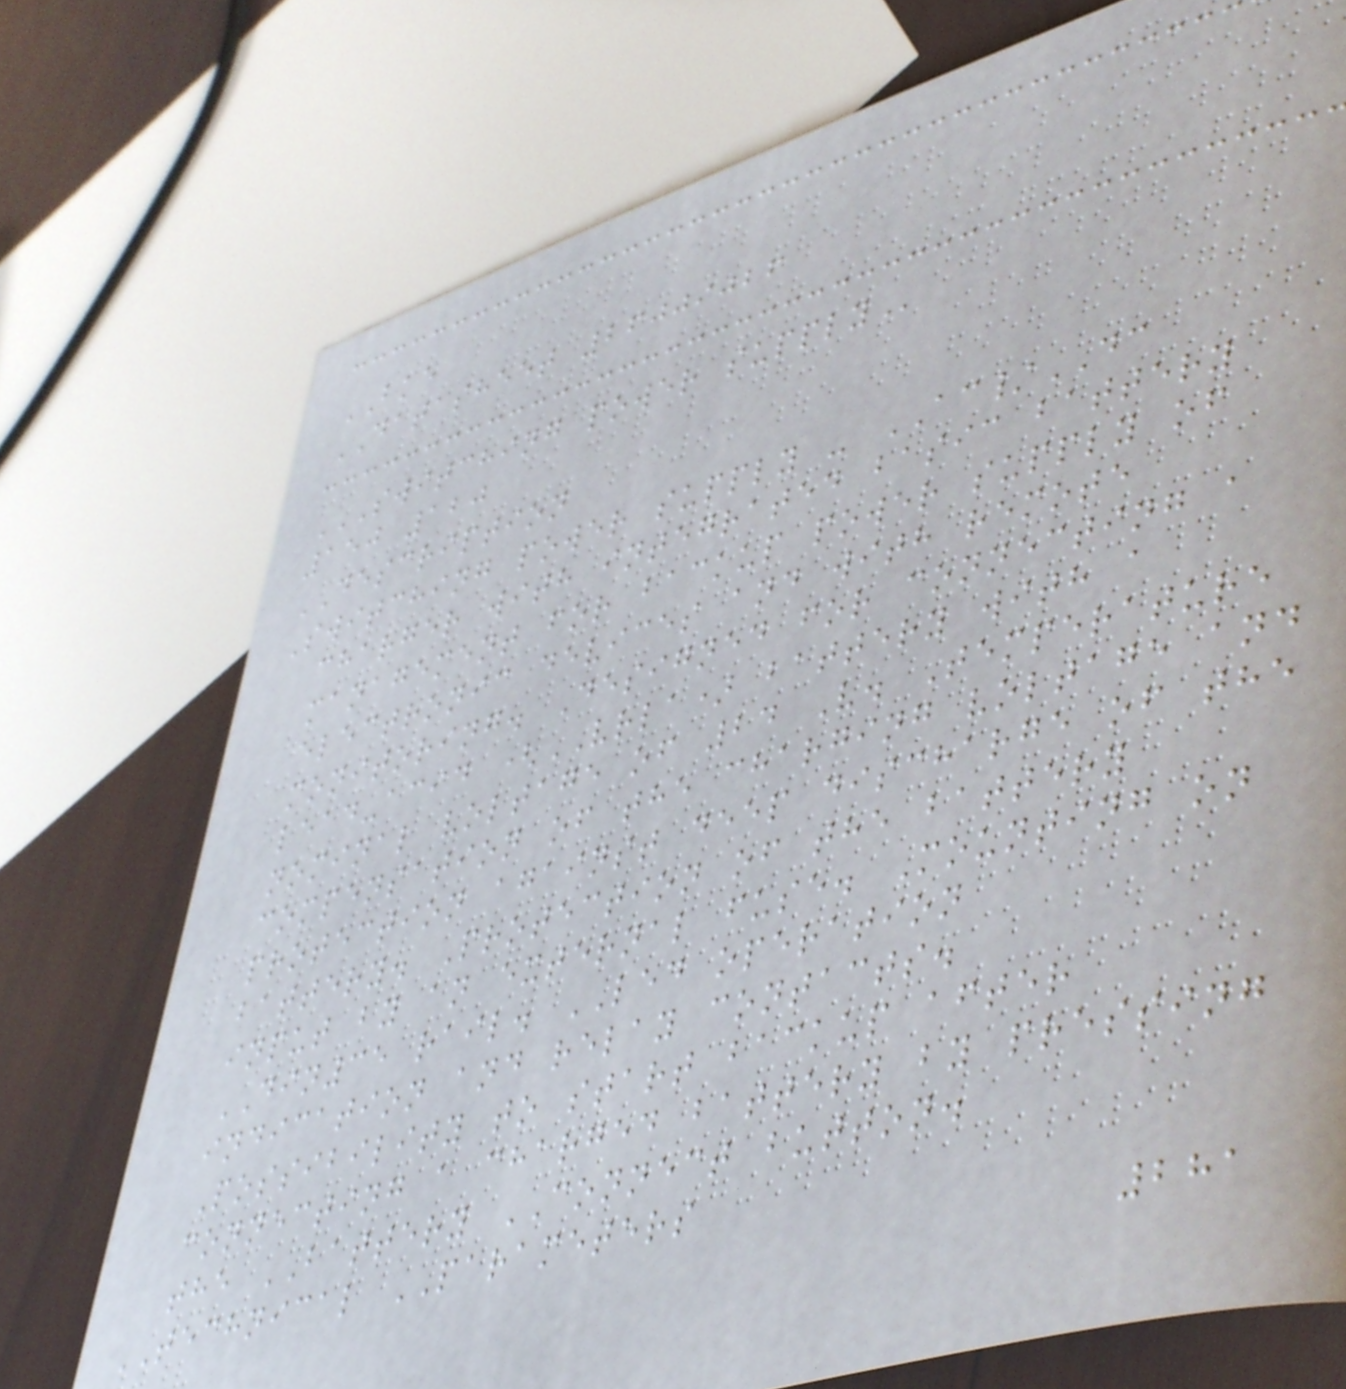BKE
DATASHEET 26009026
SWITCHING POWER SUPPLY
150 120
DESCRIPTION
Switching power supply - AC/DC
charger with integrated basic battery
management for backup power supply of
electronic devices and with remote
monitoring. Designed for connecting a
lead-acid (VRLA) battery with a
nominal voltage of 24 V. Temperature
compensation of the charging voltage and
protection against deep discharge of the
battery. Protection of the battery
input by an external fuse. Mounting on
DIN35 rail. LED operation
indication and relay contacts.
Possibility to start backup after
connecting a charged battery by pressing
the BATTERY CONNECT button.
TECHNICAL PARAMETERS
281
